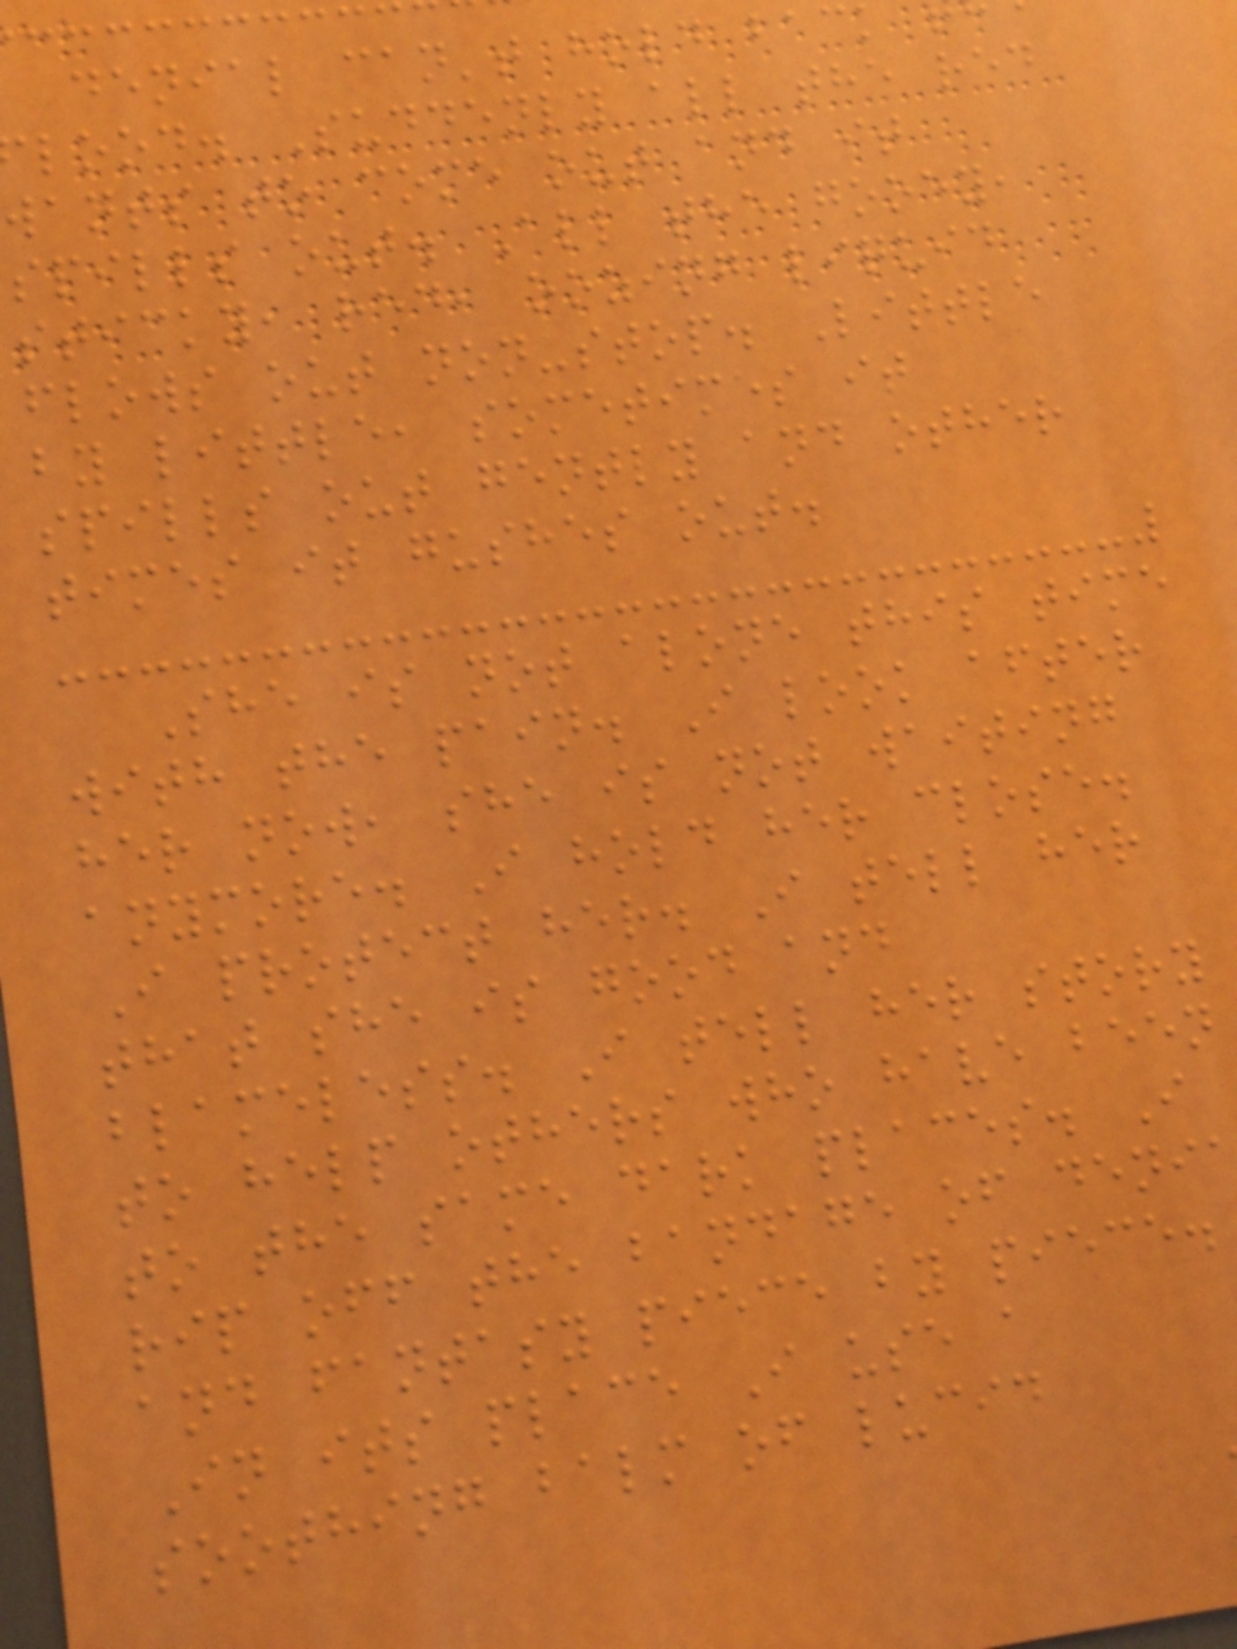denial can't hold bac
lood. Suddenly all the red
wants to come out and it
spills out. All the gooey,
sticky, red, oozing liquid
flows out non-stop. Little
by little, sometimes it
spills out gently and other
times it gushes out.
She is not alone this time
with the pain. I look after
her now, she is not waiting
anymore. I hold her close.
I protect her. I tell her
that she is good and
blameless. I tell her story
to help others who have been
to the same dark places. I
rip off the bandage of deni
and fantasy piece by piece.
In its place I use a
soothing balm of lucid
